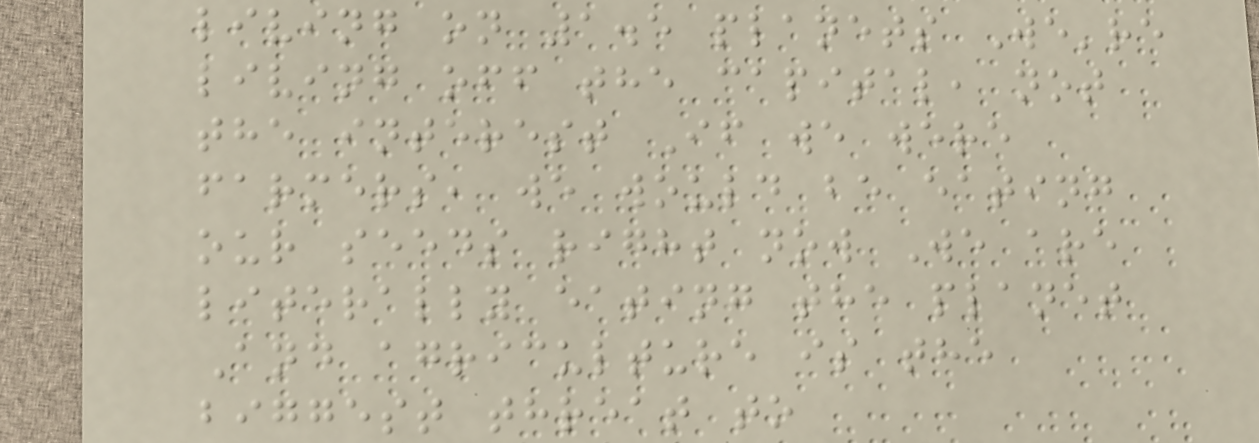living on 1.5 planets We're
living off the capital, not
the interest If we were
farmers, we would be eating
our seeds right now We are
literally eating the planet
And agriculture is the
biggest threat to
